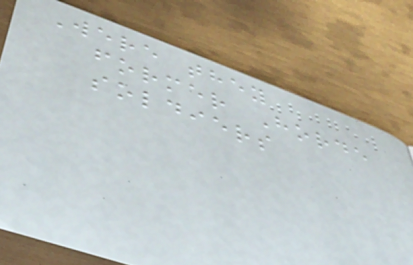Were they
former Horde
soldiers
